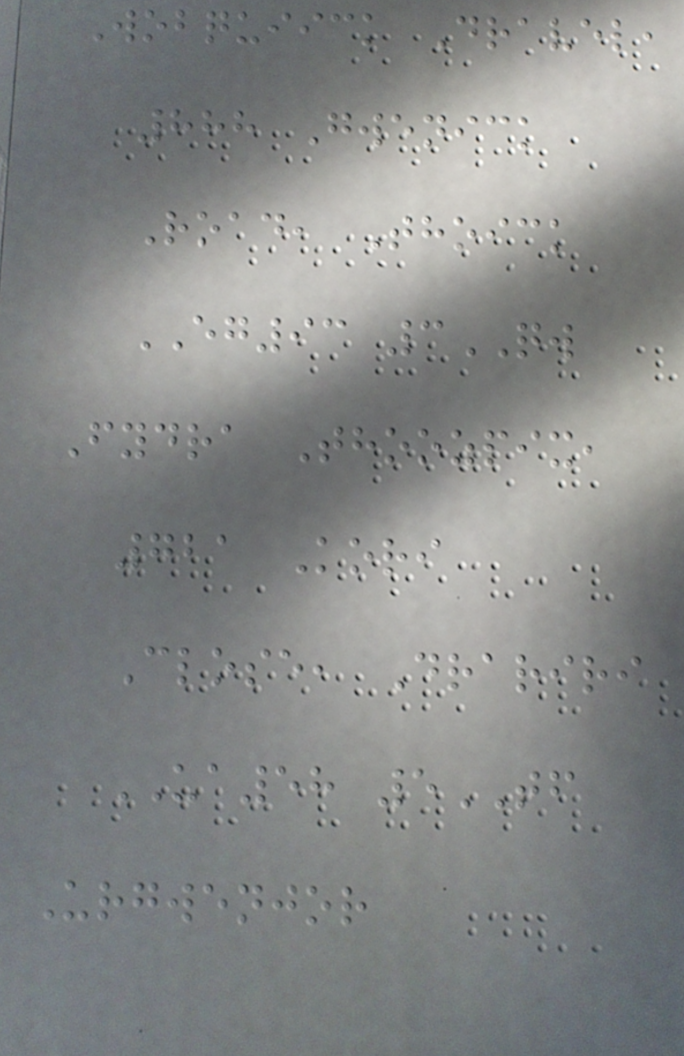Wobquiick Dravel,
888 Gwenick
Road, Thoick
EG93 3QW
Fydra Thoozpix,
721 Kori
Close, Drariri
UA58 5TF
Urgwenjor
